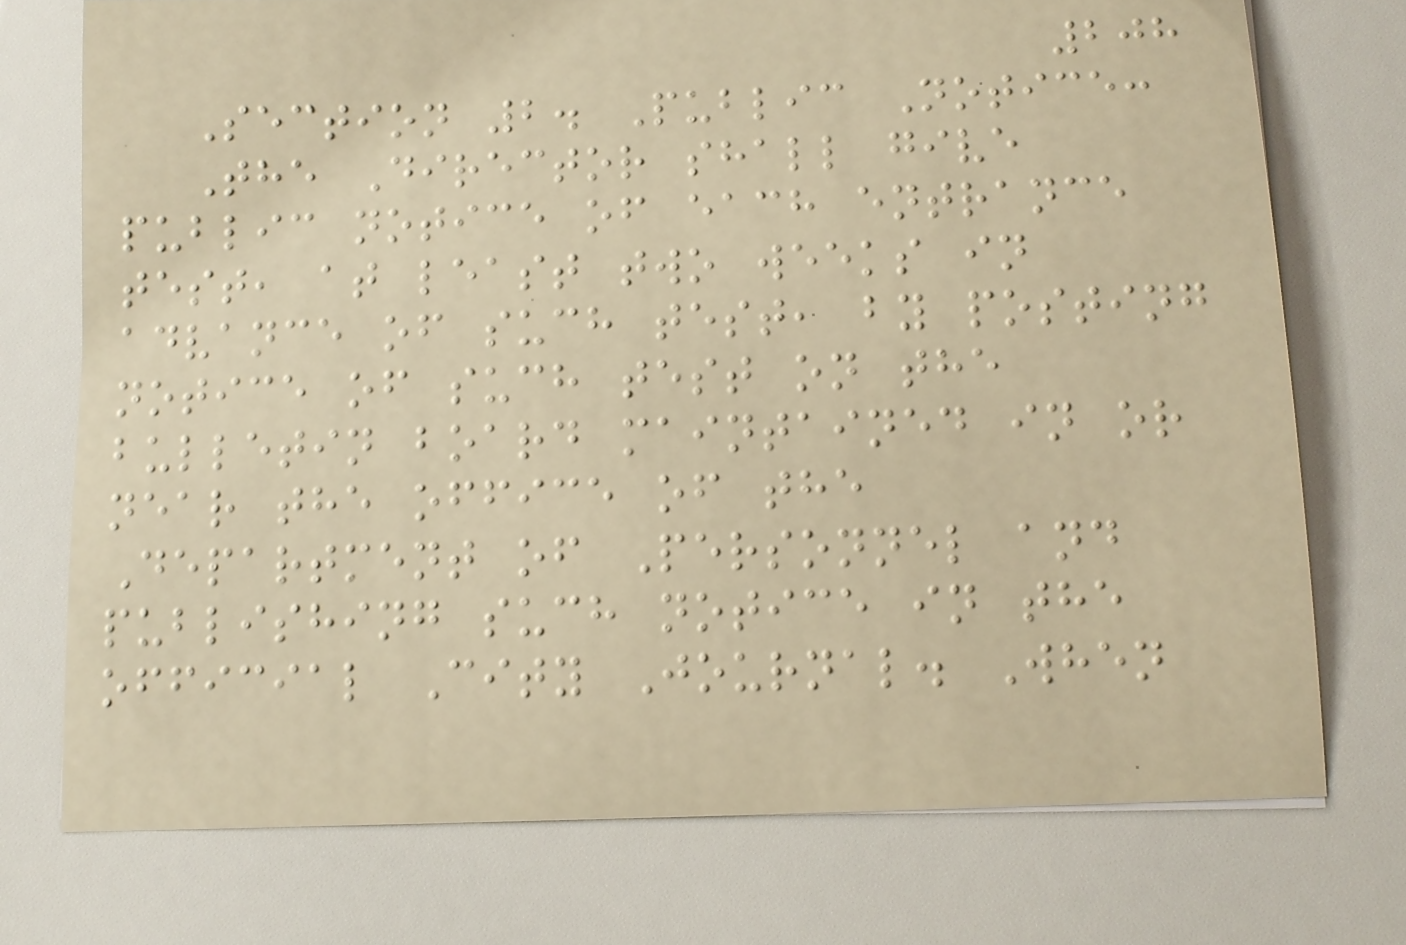208
Section 2. Public Notice:
The Director shall give
public notice of each entrance
test, at least two weeks in
advance of such test, by posting
notice of such test on the
bulletin board maintained in or
near the office of the
Department of Personnel and
publishing such notice in the
official City Journal. When
